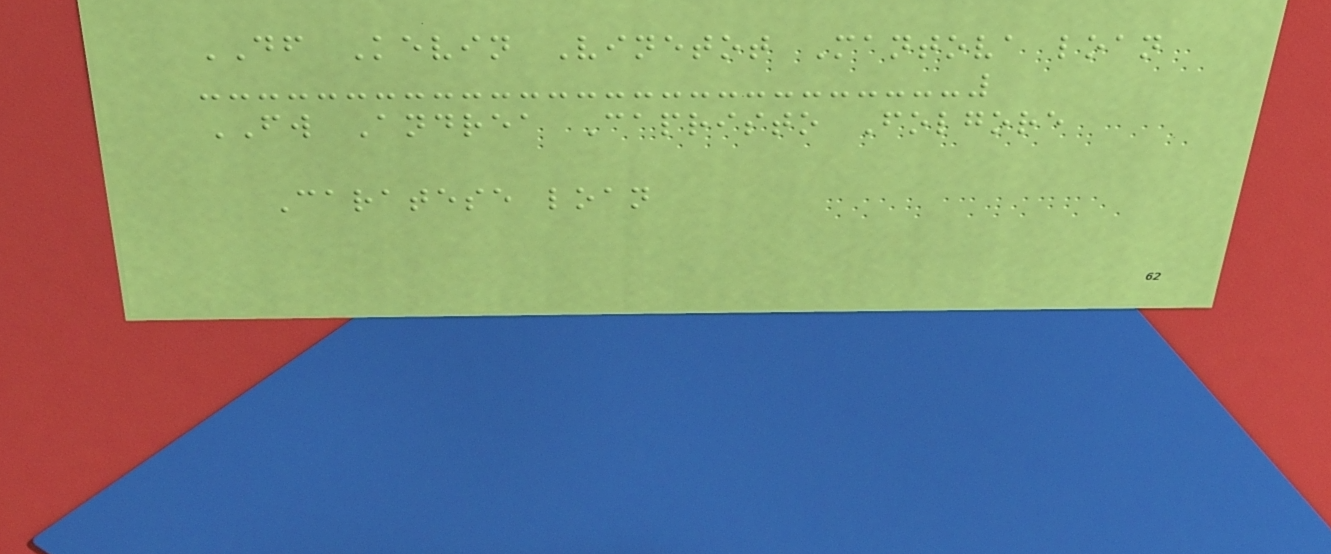DF Kevin Vinetot Mantova loan
FW Andrea Capristo Folgore
Caratese loan
